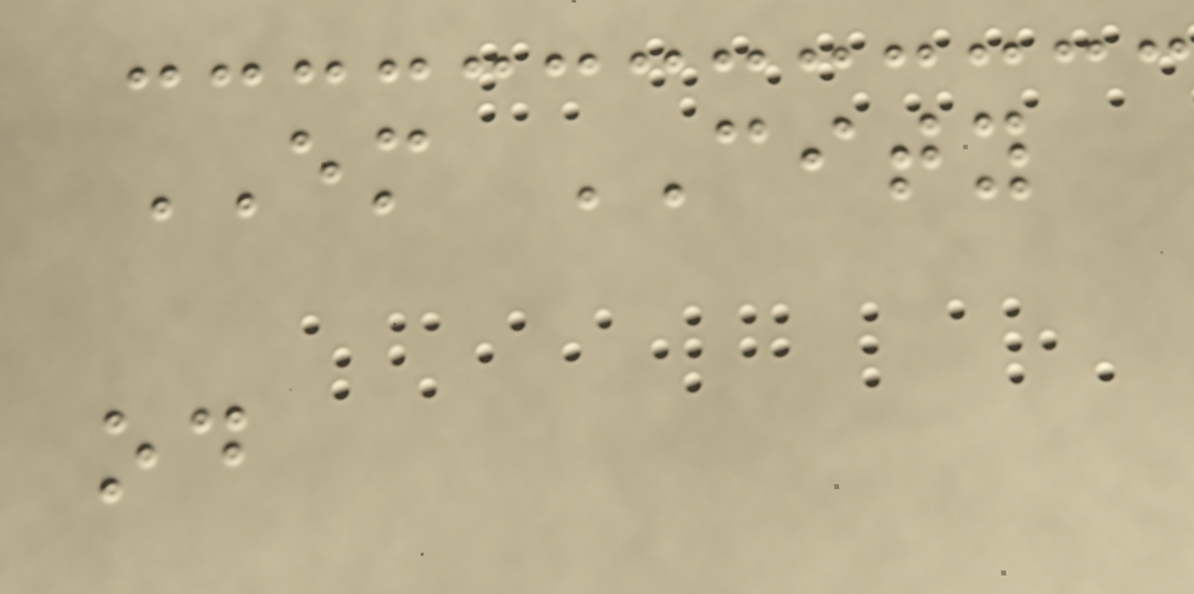EM CITY
od
